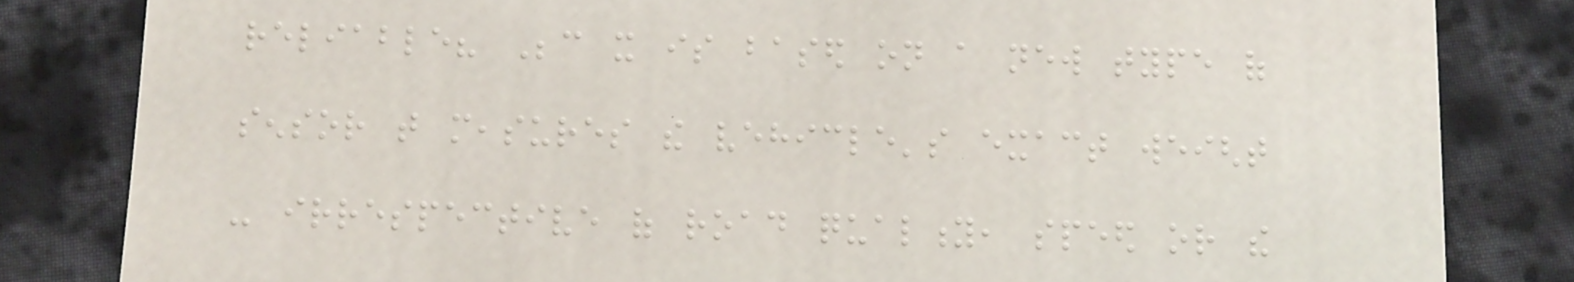reliable? Because it is based on a new type of
sensor that measures the vehicle's exact weight
- irrespective of road quality, speed or the
